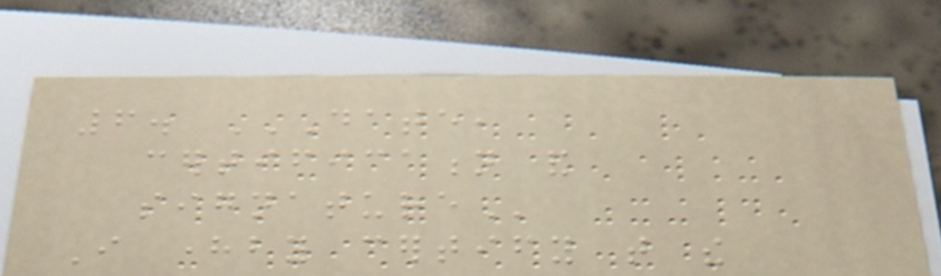6. DATE,
CERTIFICATION AND
SIGNATURE
I hereby certify that the
